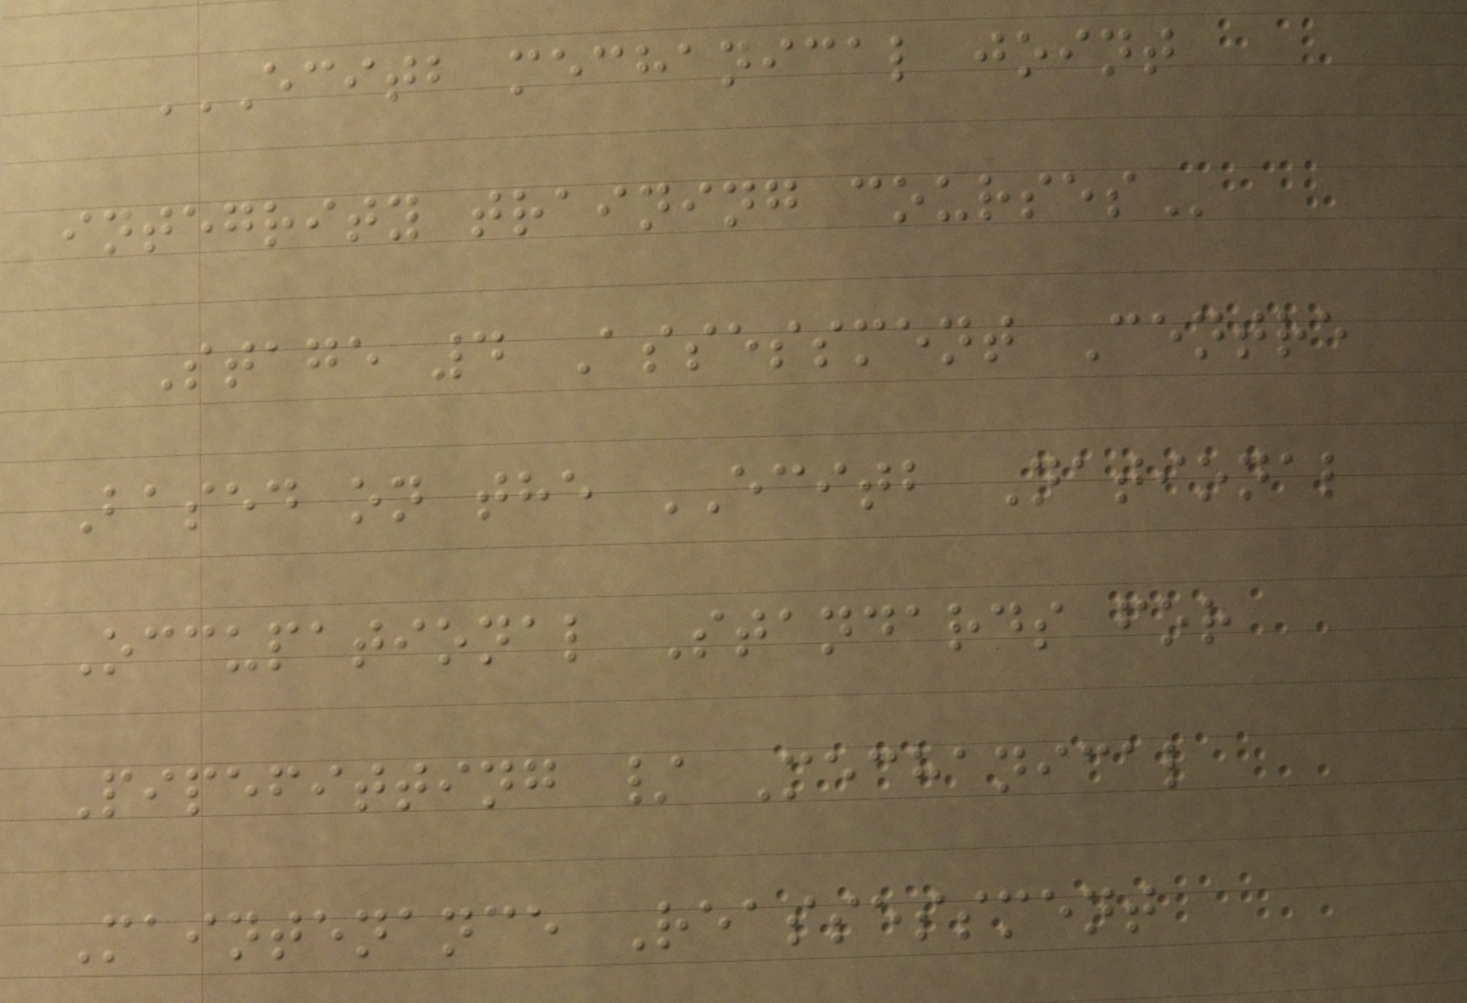ECITB MECHANICAL JOINT
INTEGRITY TRAINING COURSES
Stage 4 Assessment Centre
Based on the ECITB National
Occupational Standards for
Pipefitting / Mechanical
Maintenance Reassessment
